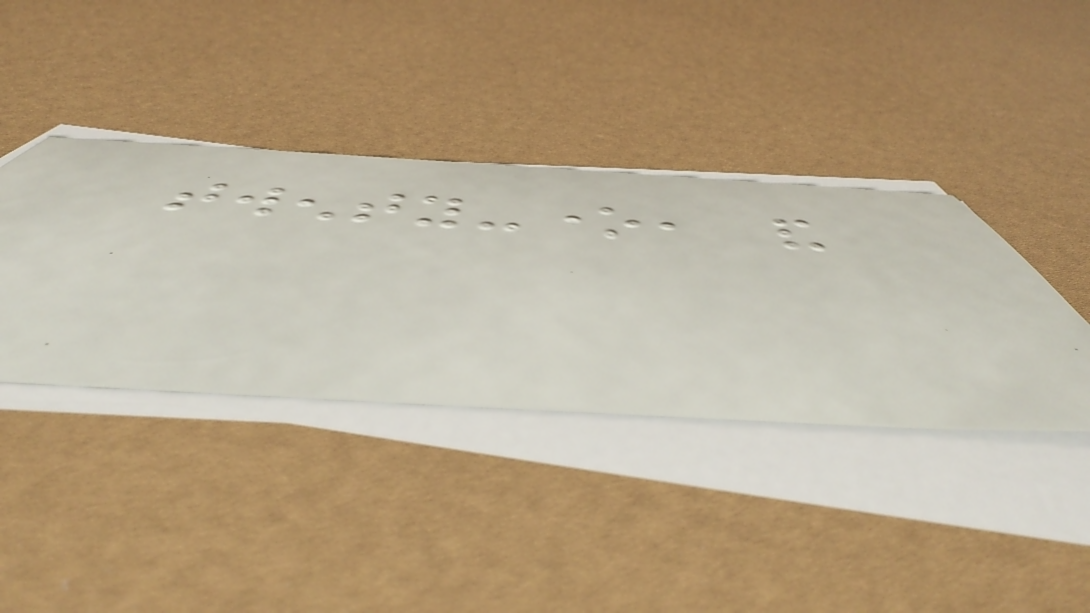twenty-one, and
